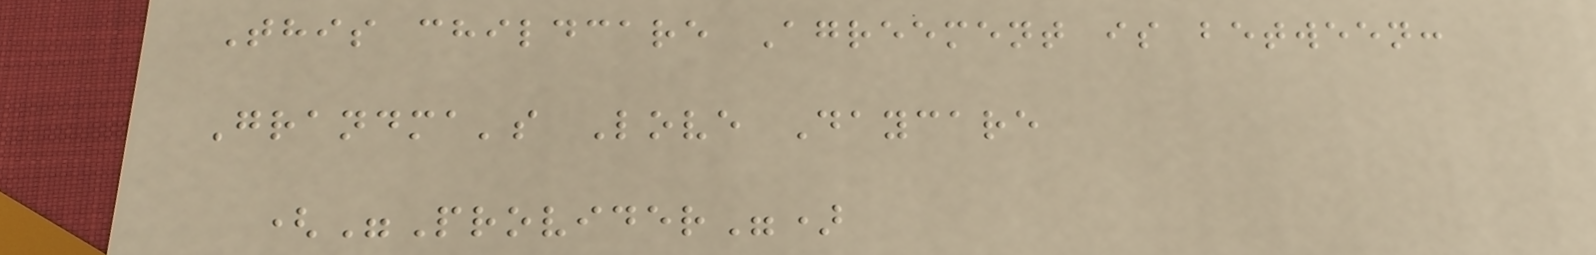This childcare Agreement is between:
Grandma's Love Daycare
("Provider")
